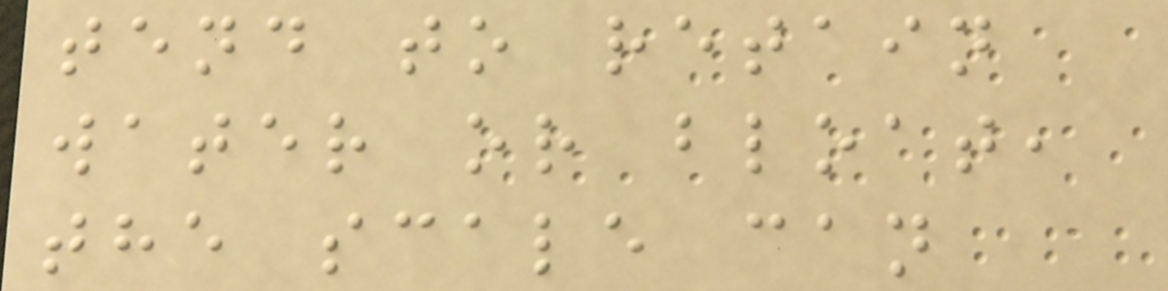tend to retain
water or bloat,
the scale can
